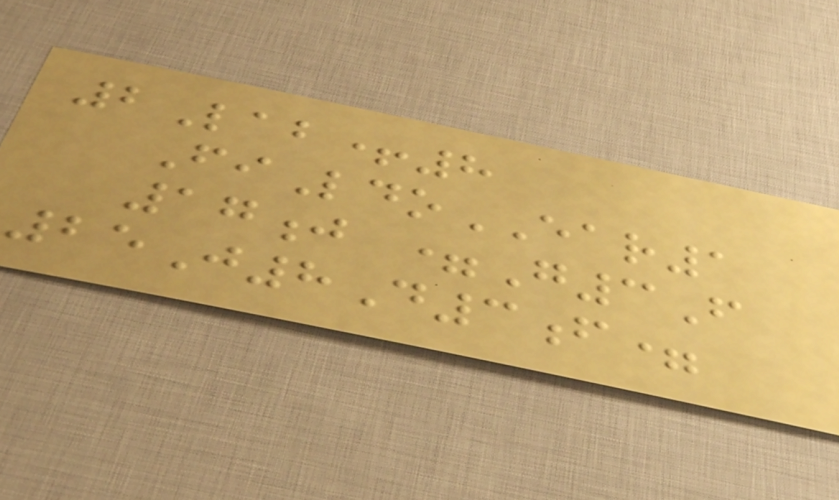2Lab+8
FiLdoEAR1
17j =G3F
25J8D3f=
